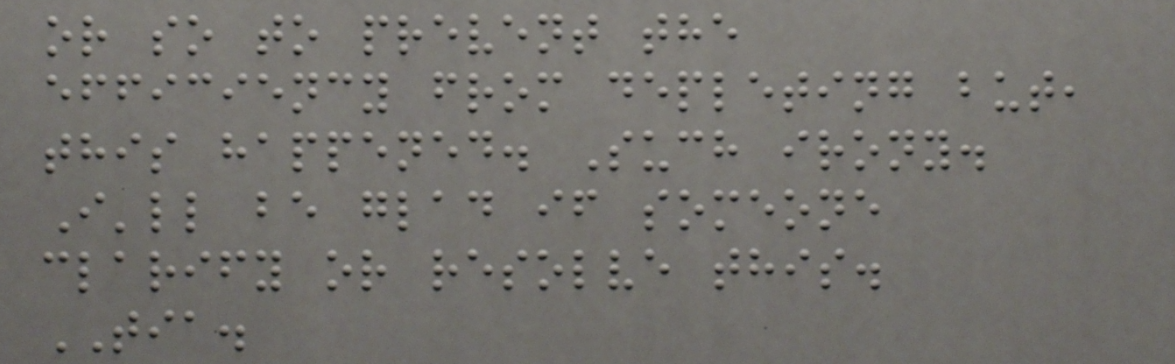or so to prevent the
efficiency from depleting but,
this happened. Such irony.
I'll be glad if someone
clarify or resolve this.
TIA.
